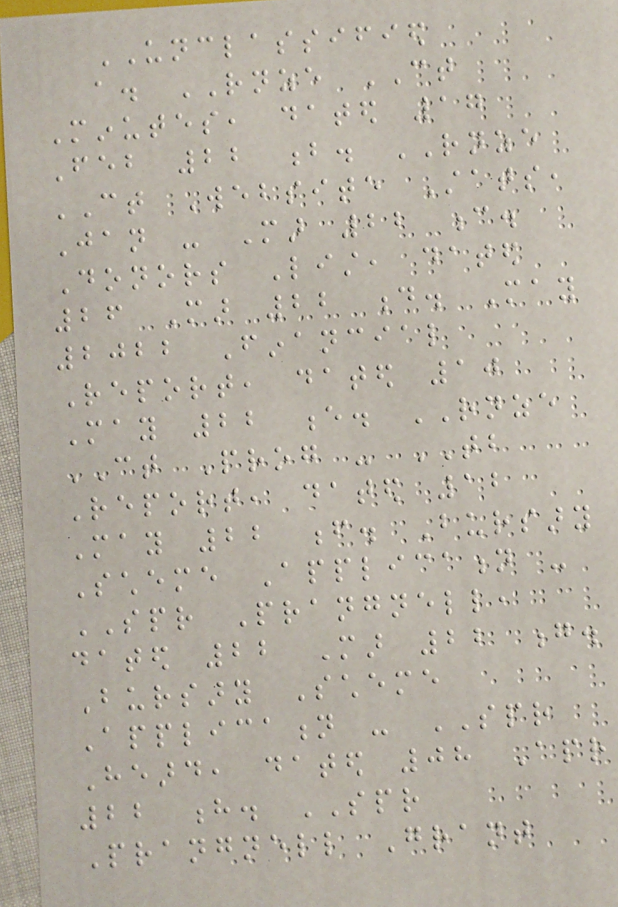UNCLASSIFIED
a. RNZE CT
Minutes, dated 17
Feb 22 b. RNZE
CT Website Stats,
Jan - Mar 22 c.
Donors List, dated
26 Mar 22 d. May
2022 Financial
Report, dated 10
May 22 e. RNZE
CT Prog - TB
Report, dated 12
May 22 f. Bursary
Scheme Application -
SPR Prangnell,
dated 22 Mar 22 g.
Bursary Scheme
Application - SPR
Heard, dated 08 Apr
22 h. SPR
Prangnell Grant
